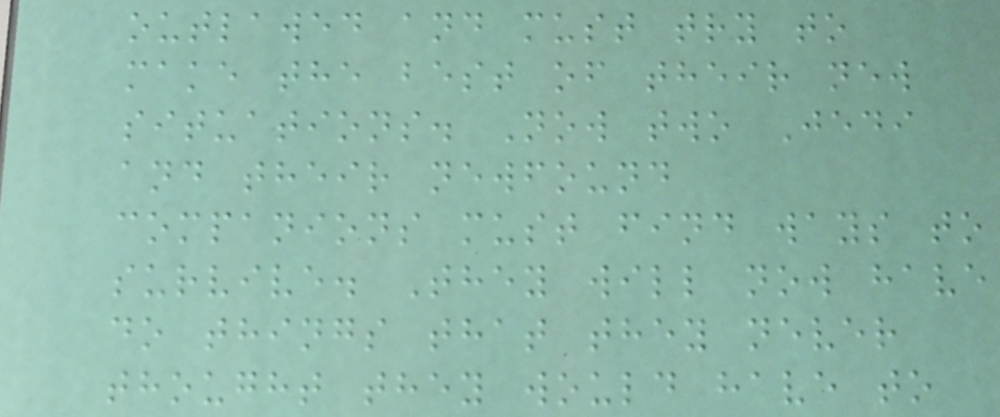outlawed and must try to
make the best of their new
situations. Now two Jedi
and their newfound
companions must find ways to
survive. They will now have
do things that they never
thought they would have to
